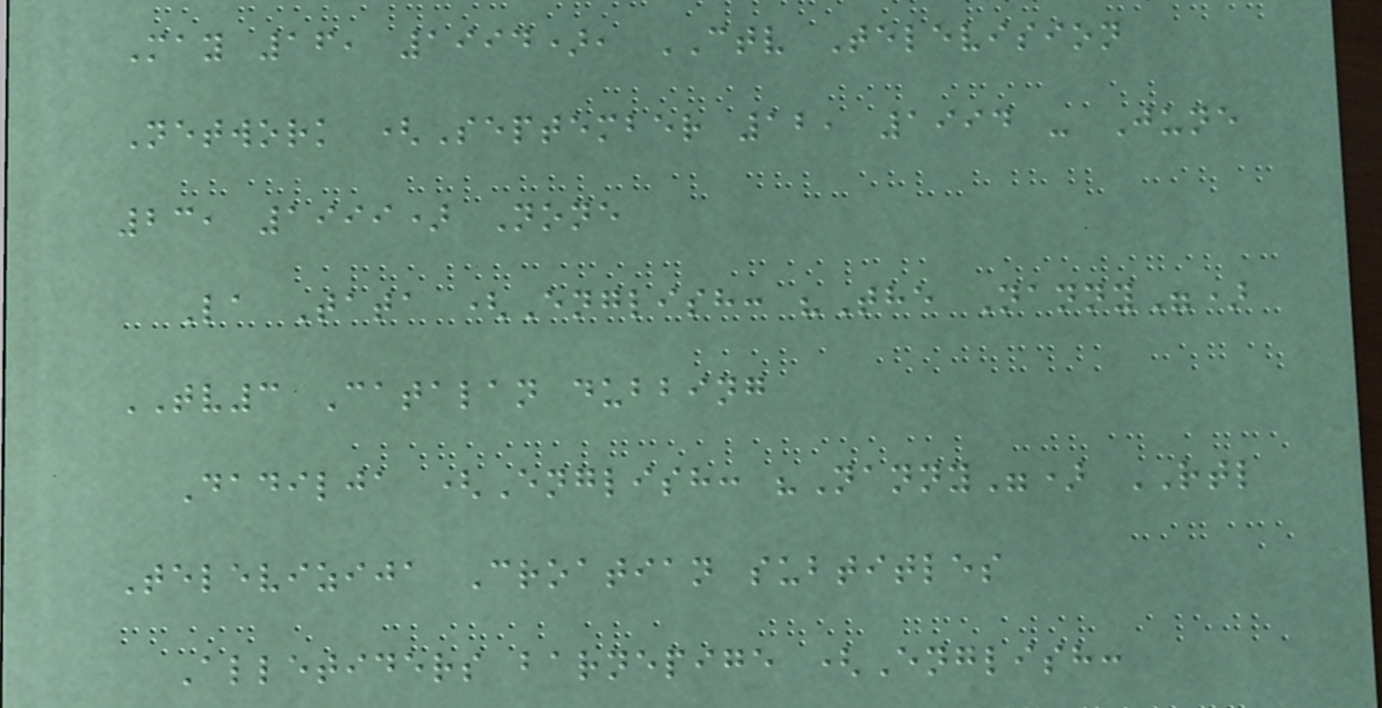May 16, 1994), CTV Television
Network (September 12, 1994 - June
23, 1999) None
La Tata (English: "The Nanny")
TV3 Catalan dubbing
Dadilja (English: "Nanny") RTL
Televizija Croatian subtitles
Alletiders barnepige (English:
